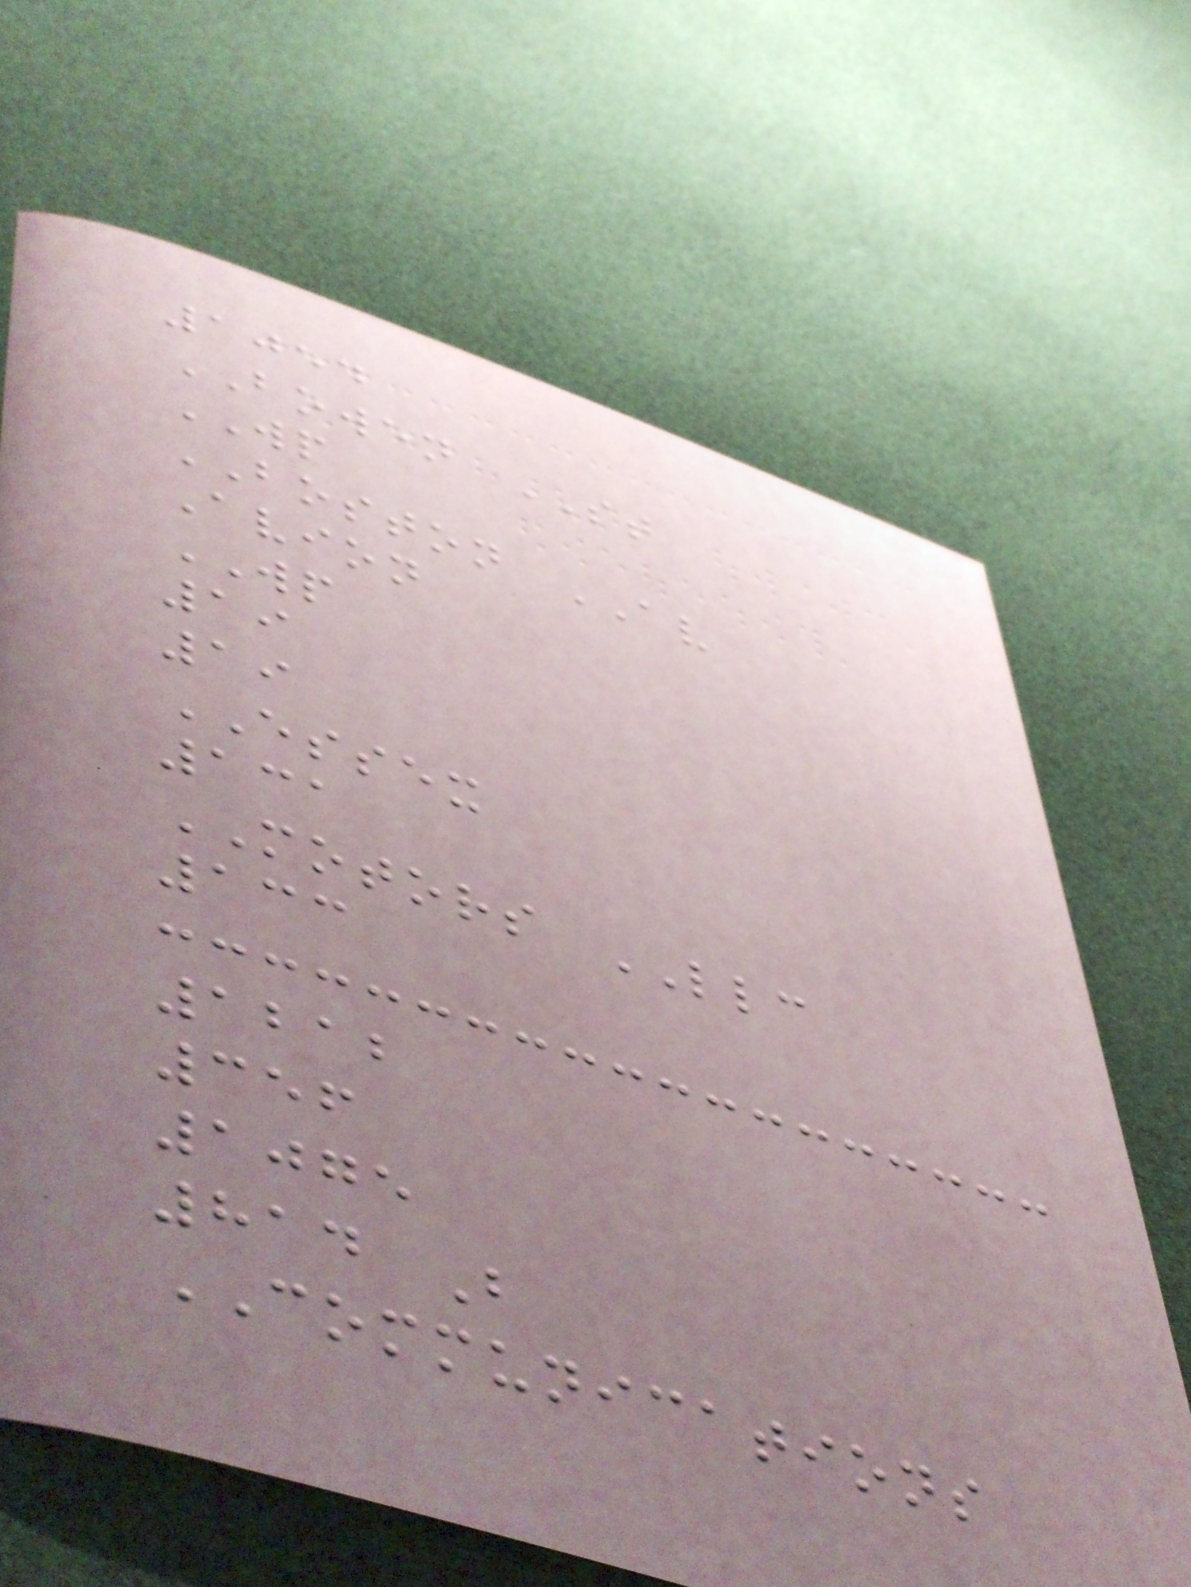1054
BOWEN ST
WP
BOSTON AV
Avion
WP
19
19
ESSEX
131
MOTORS LLC
133
1212
356
1075
814 B
COMMUNICATIONS
